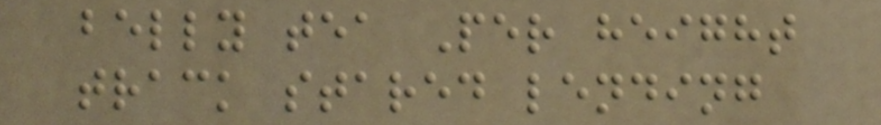belly tea Per height
track stared lending
